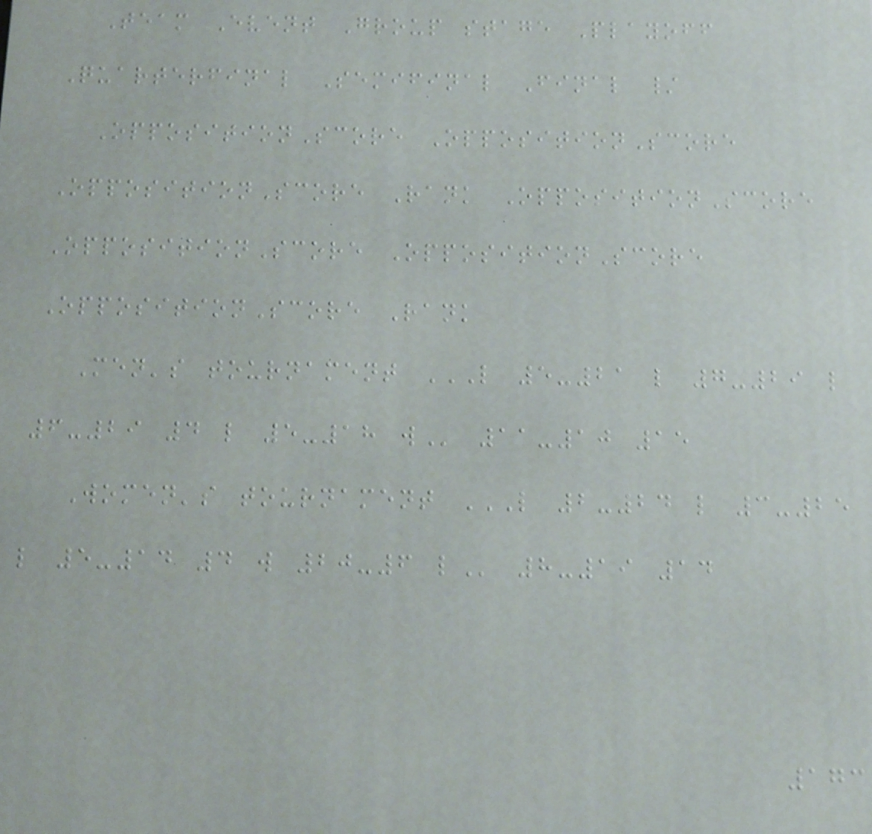Team Event Group stage Playoff
Quarterfinal Semifinal Final /
OppositionScore OppositionScore
OppositionScore Rank OppositionScore
OppositionScore OppositionScore
OppositionScore Rank
Men's tournament L 5-21 L 7-29 L
6-29 4 L 5-18 W 11-10 15
Women's tournament L 2-24 L 3-25
L 5-14 4 W 20-6 L 8-19 14
173
